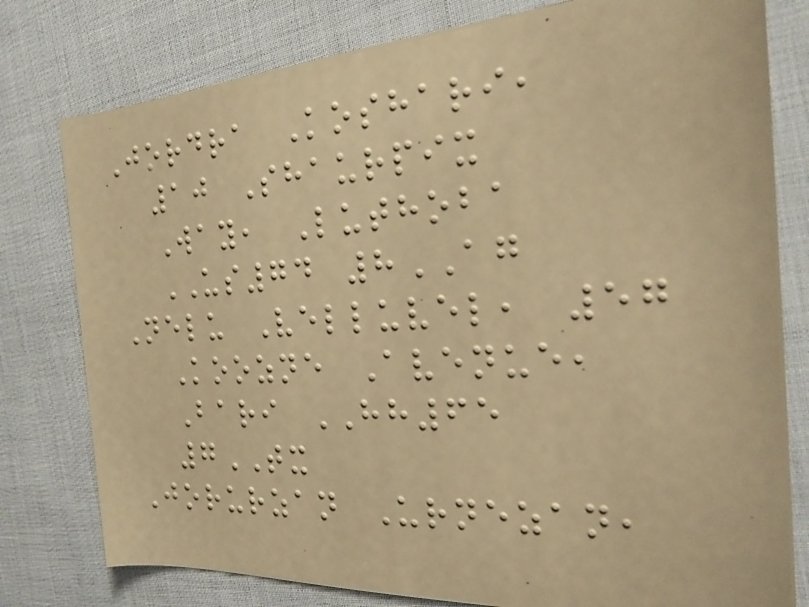Jordra Koshari,
10 Shaurpix
Way, Luthoba
US74 8AG
Nelu Velluvel, 57
Koozne Avenue,
Bari HH65
7TX
Jorurzan Urnezan,
